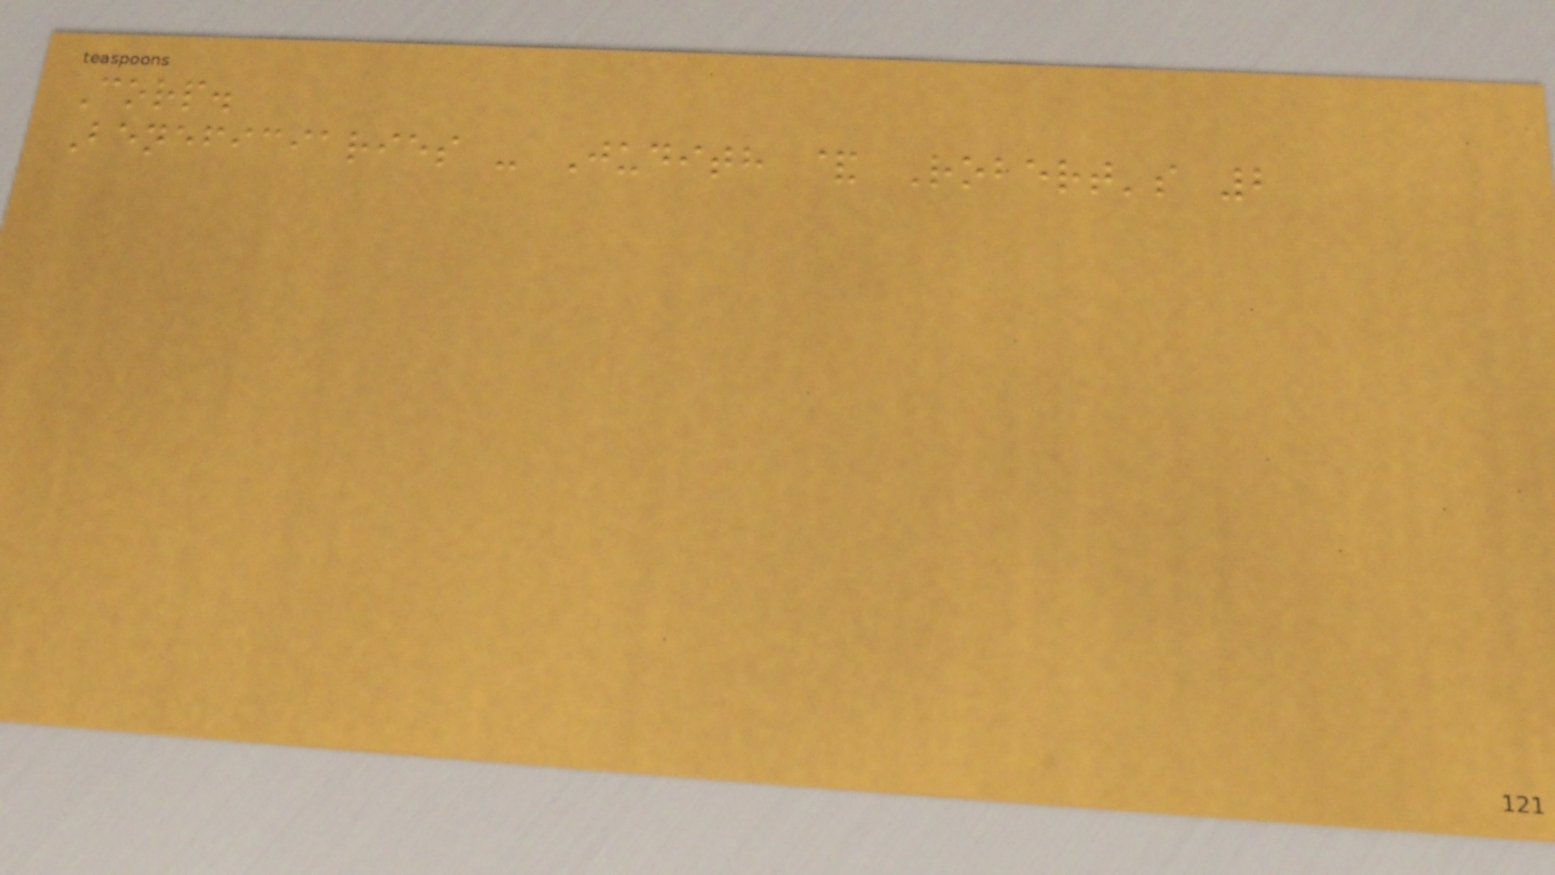Corp.
Beneficiaries - Judith & Robert's 2
